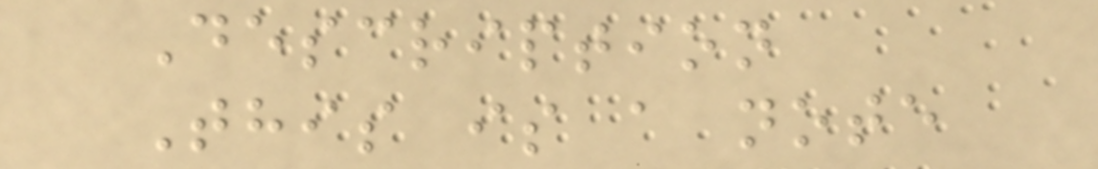Description
This is a note
